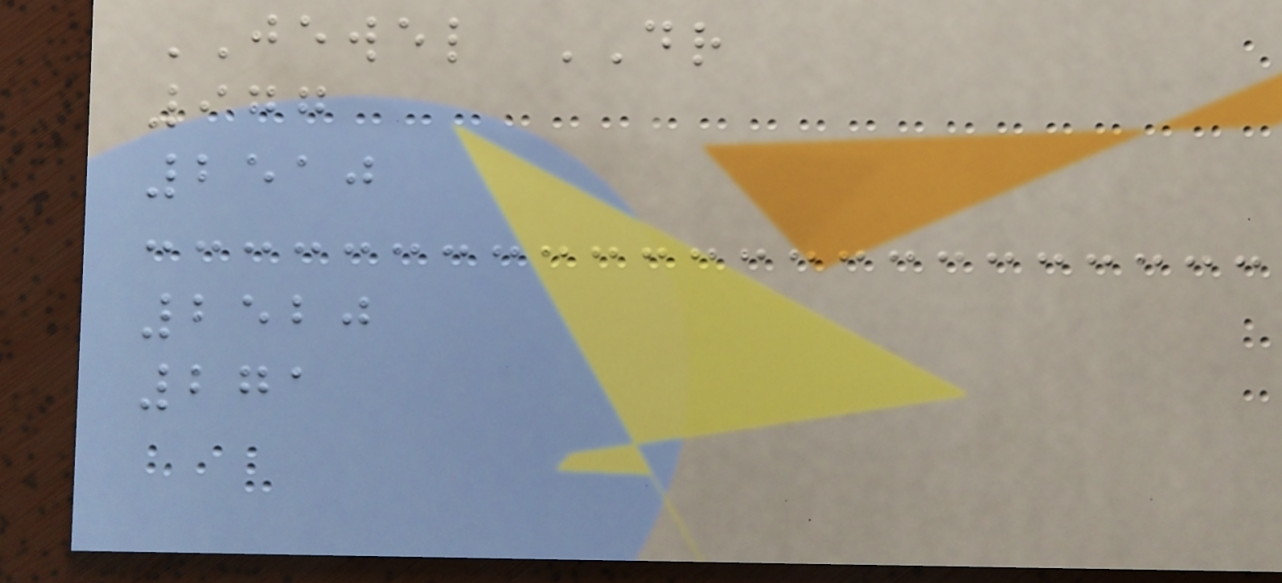JEWEL DR
977
2510
2520
271
